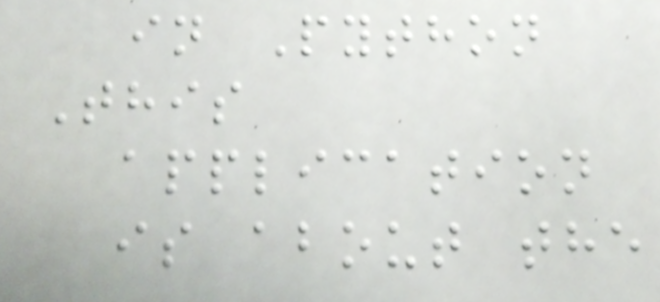in Python
This
application
is about the
